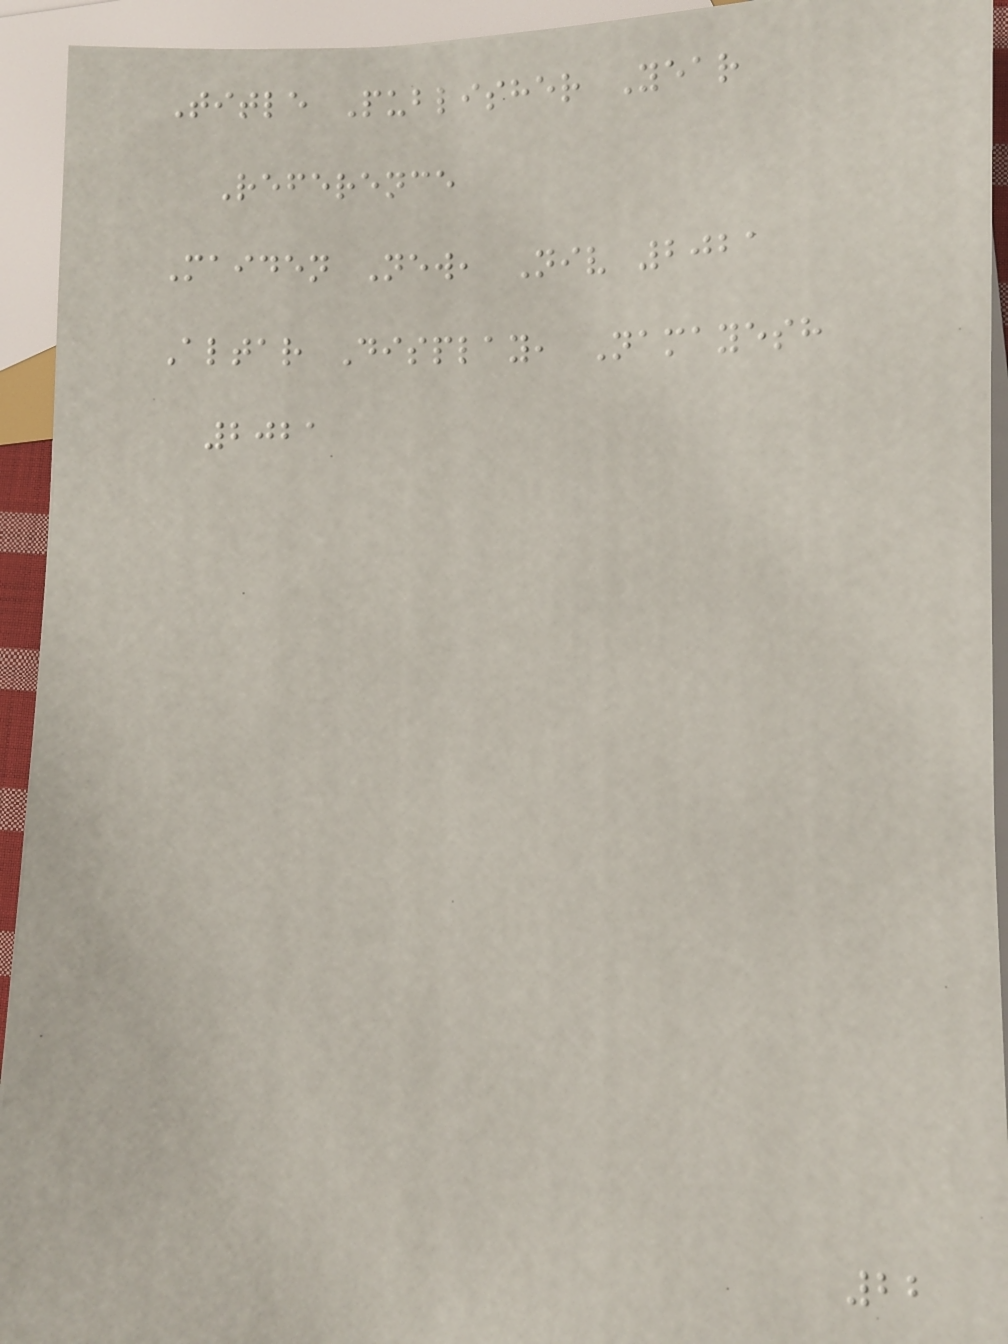Title Publisher Year
Reference
Maiden New, Niv 2021
Altar Display, Namayesh
2021
22
